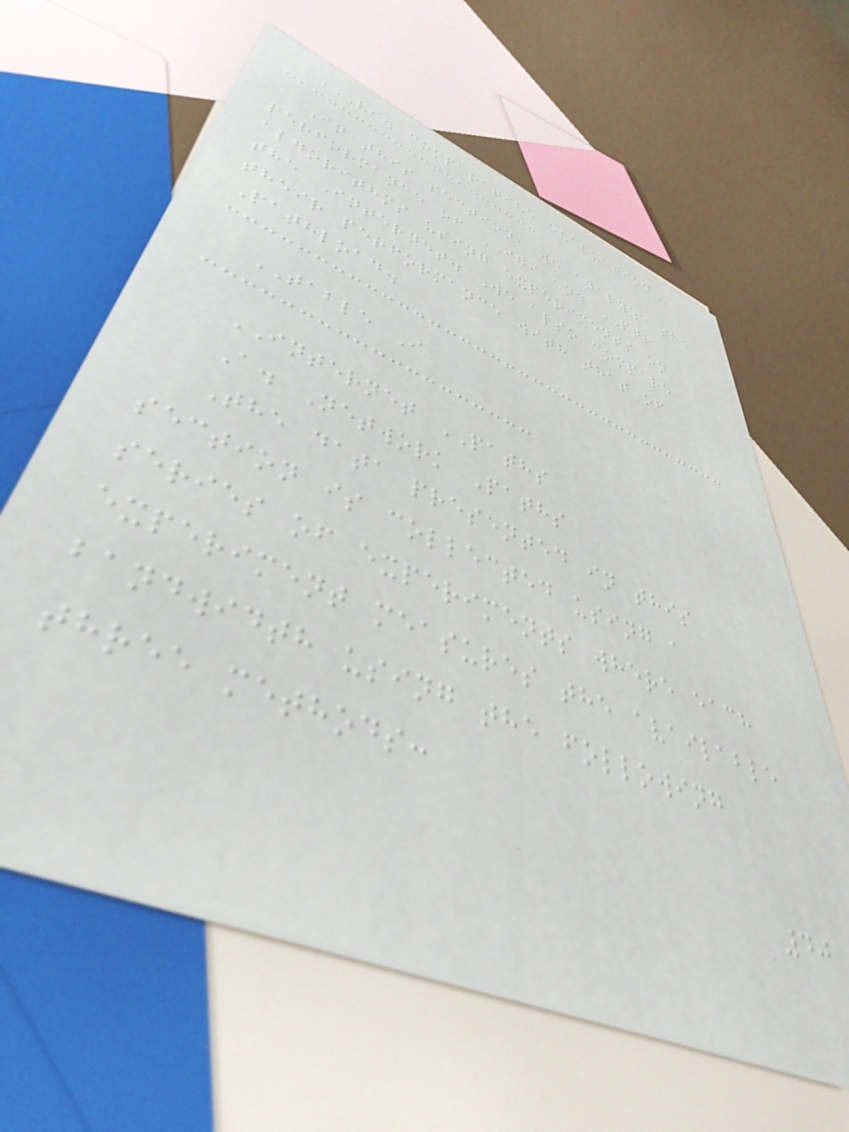VI. COMPARATIVE EVALUATION
In this section, we analyze the
performance of IGI and PTR
algorithms using experiments on
the Internet. We also compare
their performance with that of
Pathload.
TABLE I
INTERNET PATHS
A. Network Paths
The data presented in this
section is collected using a
series of experiments where each
experiment measures the available
bandwidth using the following
three methods:
40
